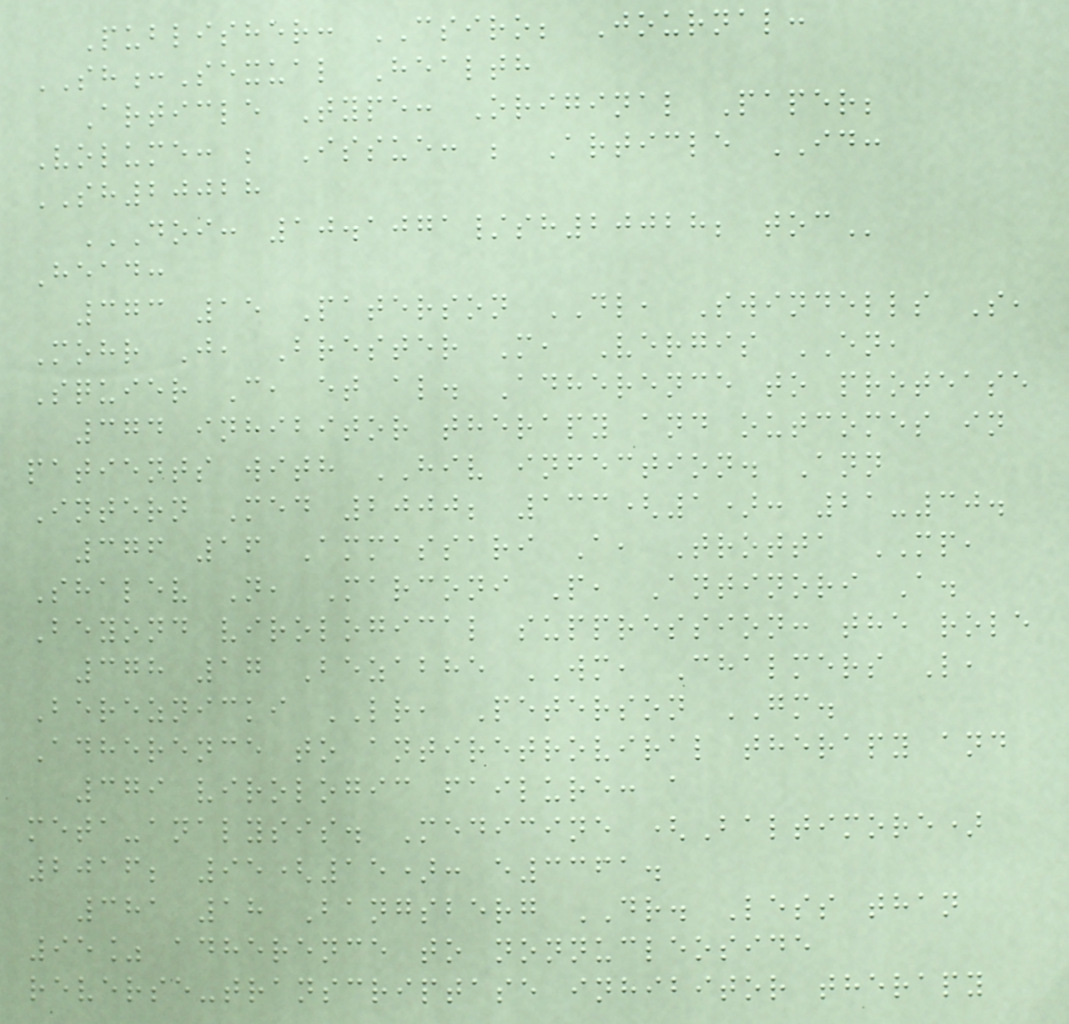Publisher: CSIRO; Journal:
SH:Sexual Health
Article Type: Original Paper;
Volume: ; Issue: ; Article ID:
SH20028
DOI: 10.1071/SH20028; TOC
Head:
373 15 Paterson DL, Swindells S,
Mohr J, Brester M, Vergis EN,
Squier C, et al. Adherence to protease
374 inhibitor therapy and outcomes in
patients with HIV infection. Ann
Intern Med 2000; 133(1): 21-30.
376 16 Ammassari A, Trotta MP,
Shalev N, Marconi P, Antinori A.
Beyond virological suppression: the role
378 17 Bezabhe WM, Chalmers L,
Bereznicki LR, Peterson GM.
Adherence to antiretroviral therapy and
379 virologic failure: a
meta-analysis. Medicine (Baltimore)
2016; 95(15): e3361.
381 18 Bangsberg DR. Less than
95% adherence to nonnucleoside
reverse-transcriptase inhibitor therapy
